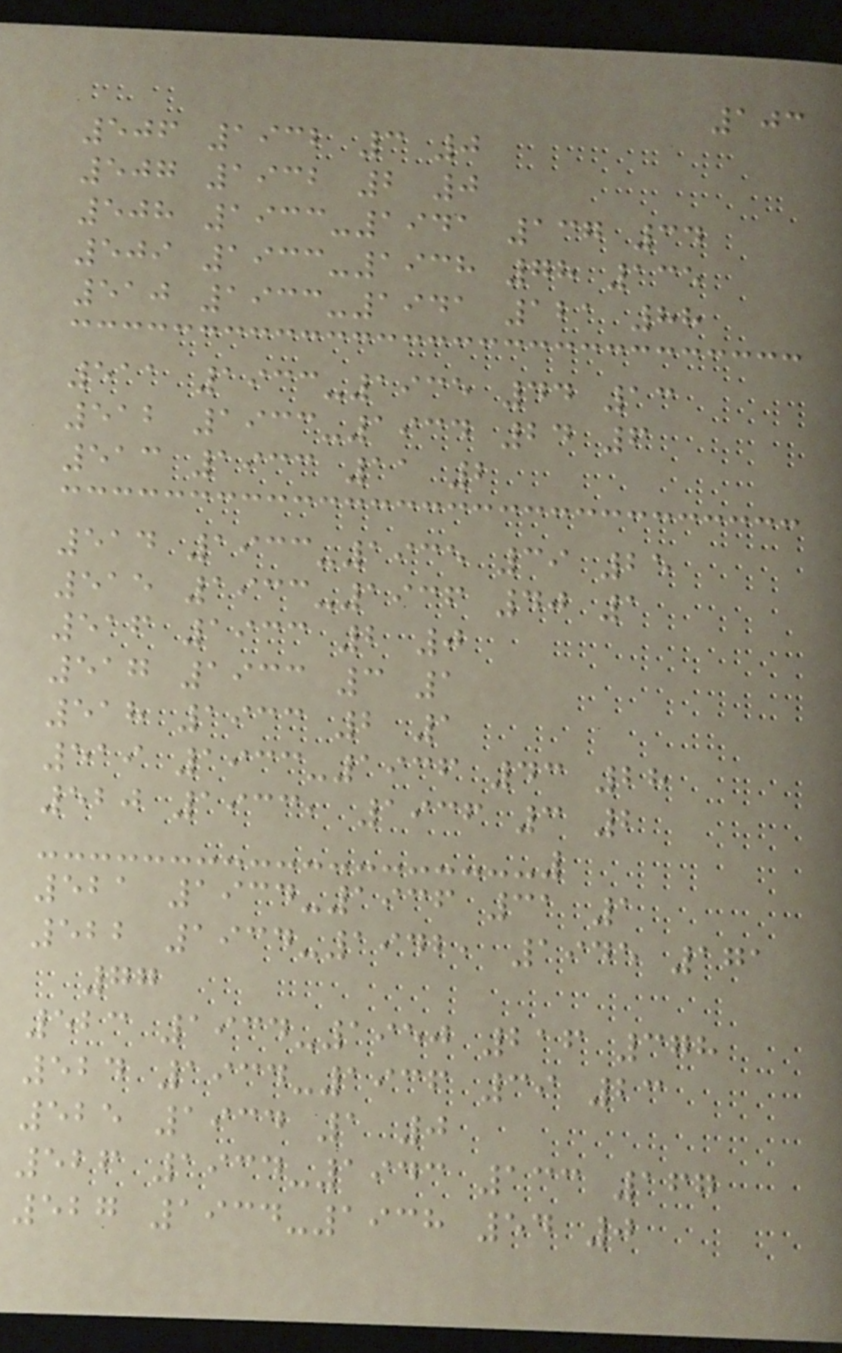103
506 1932 3 0
507 1932 2 0
508 1933-1941 137 34
509 1933-1938 78 135
510 1933-1941 121 88
511 1933-1935 44 13
512 1933-1934 24 6
513 1933 11 2
514 1933-1935 39 25
515 1933-1936 40 1
516 1933 2 0
517 1933 3 1
518 1933 2 1
519 1933-1936 43 28
520 1933, 1936 3 2
521 1934-1936 31 1
522 1934-1942, 1945 171
77
523 1934-1950 216 378
524 1934-1936 39 23
525 1934 1 0
526 1934-1943 133 167
527 1934-1938 54 0
